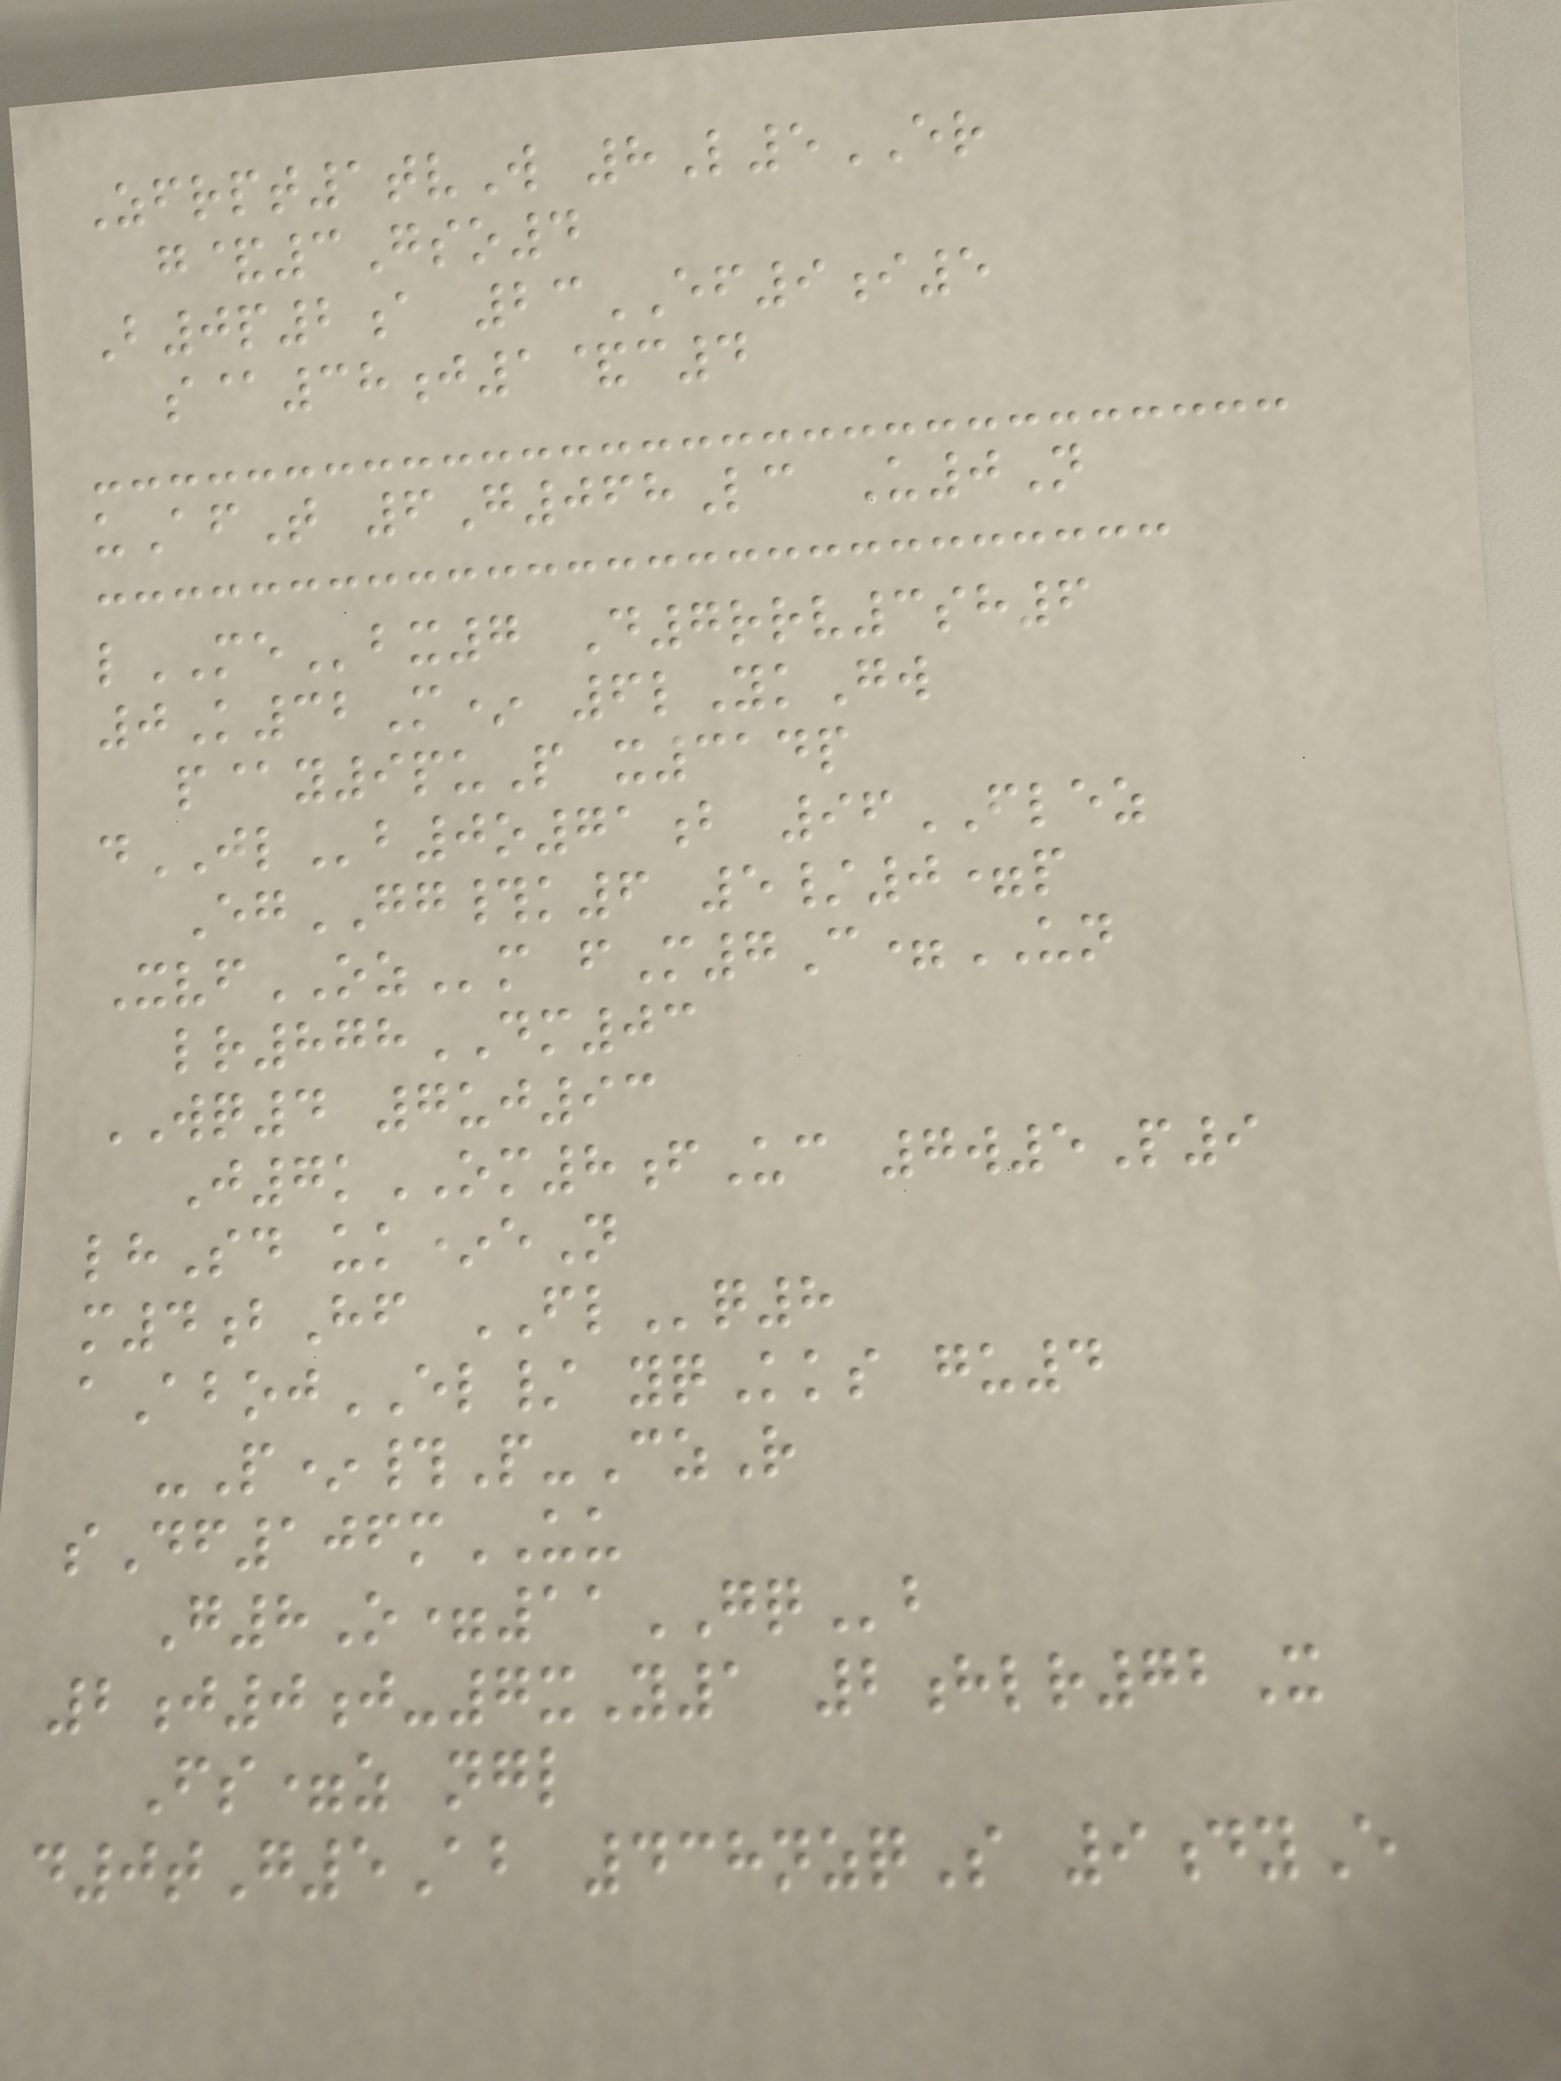Zfrpt1tvW 8L5ER
g&3Gso4
B0p2a 23EF9i5
s@38j1&c4
uAfT 6G068Lc U0N
lMEbx7 D7rrv3sh6
0K32M* 6lYkGw
p@y9puP x314p
dJLb0o71b 96FLEZ
EgGG#k6 5/0=p
XvfOZm fM7C=UN
lr878DM03
WQ4 7uj93
J7kOM8fUc 7w5P9
lhSd uk*eN
m4bHf FLq8
aAbojEL/ yqKks gu4
-P*#P-CzR
sDf106mUU
G8O=11GQb
2j0j-7xY1 2hlr72X
Fs=z ngl
d0tG5Ab 438nzqS 9dyE
